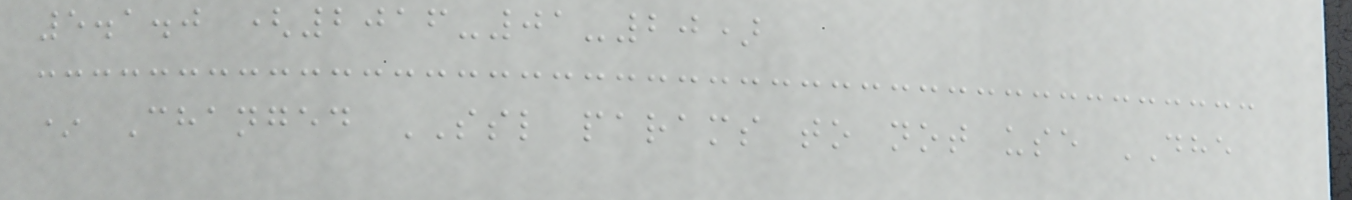5.1.0 (2016-01-20)
* Changed SSL params to not use DHE
